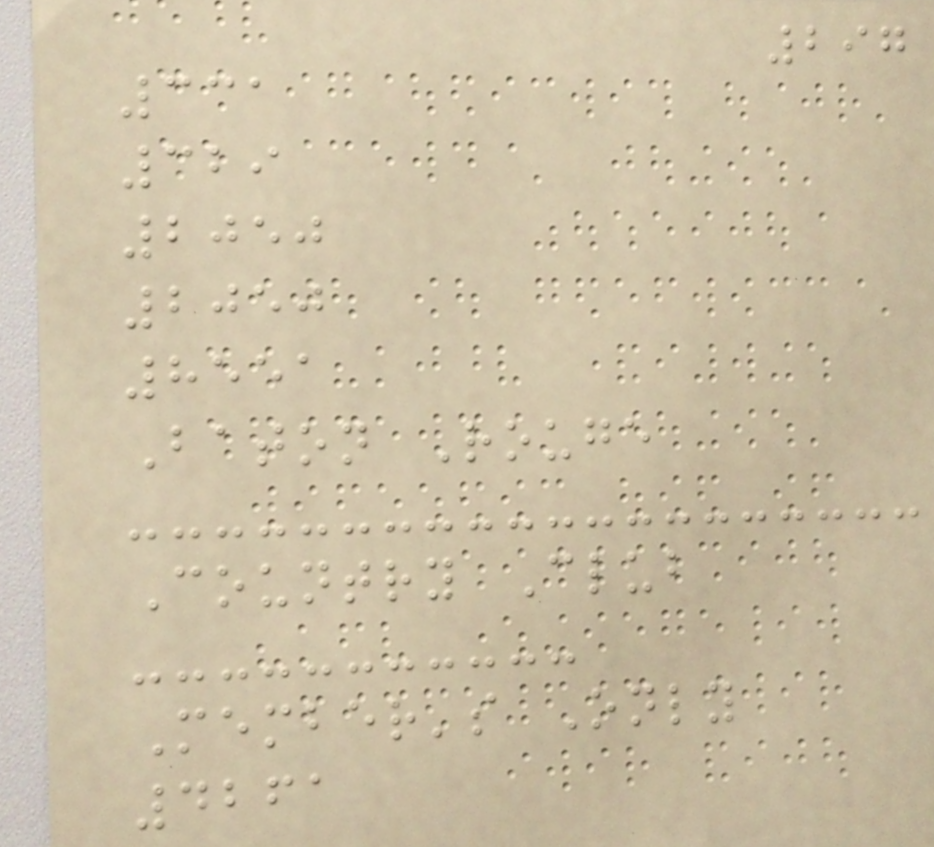297
331
329
2050
2050
8551
Baton Rouge
Country Club
Member's Only
4261
